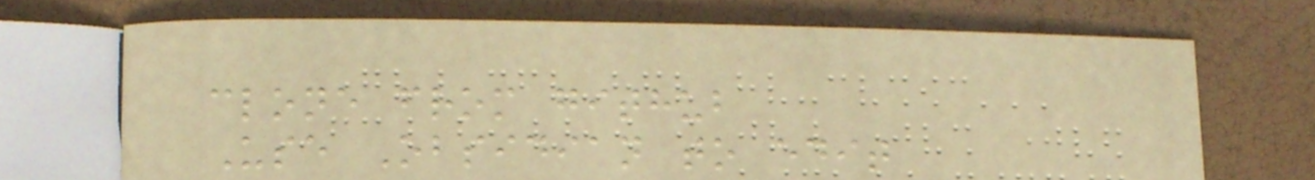clone from github
Use Obsidian to edit
